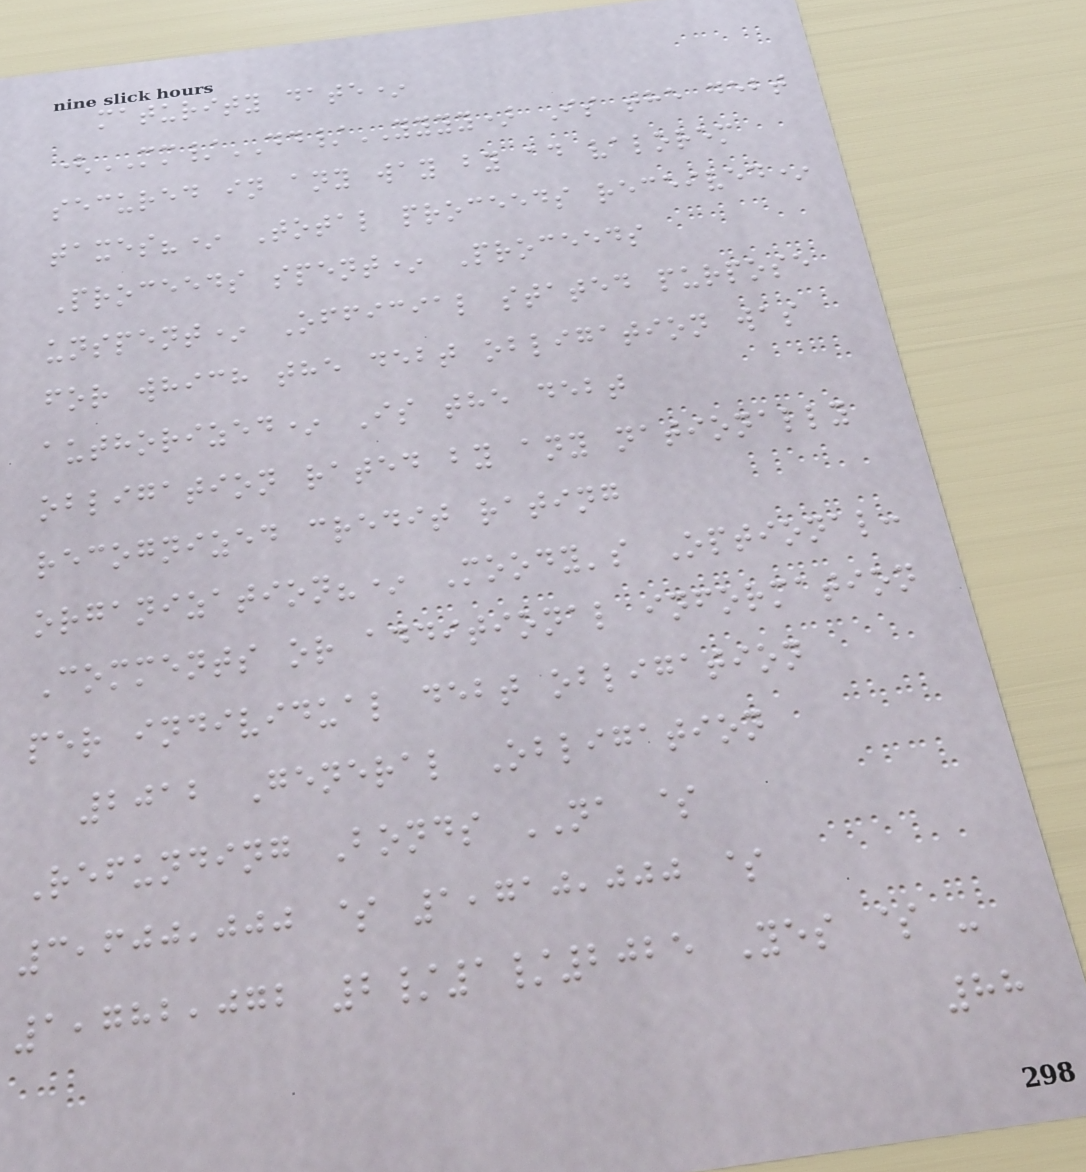maturity date*
(MM/DD/YYYY) Is the debt
secured in any way by ad valorem
taxes?* Total proceeds received*
Proceeds spent* Proceeds
unspent* Official stated purpose
for which the debt obligation was
authorized* Is the debt
obligation rated by any nationally
recognized credit rating
organization?* Moody's Optional:
Comments or additional information
per individual debt obligation
2012 General Obligation
Refunding Bonds NA $
3,600,000 $ 1,710,000 $
1,782,072 2/1/2025 Yes $ -
88
